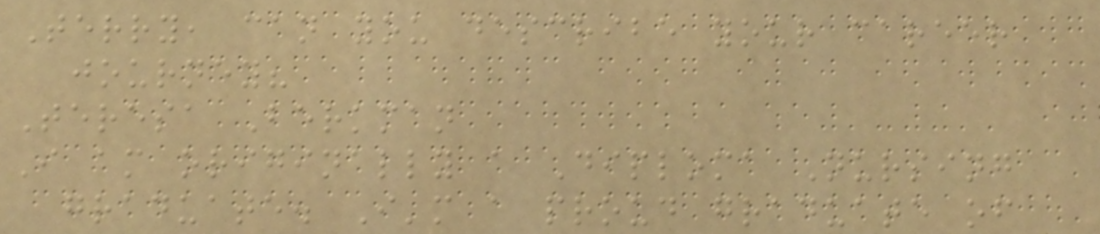Terry, can you describe your career
journey?
Teresa Berkman
I am originally a Diploma Nursing
graduate. I'm a proud graduate of
